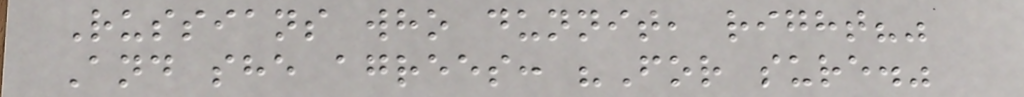Russians who dunnit, right?"
And she agrees: "For sure."
